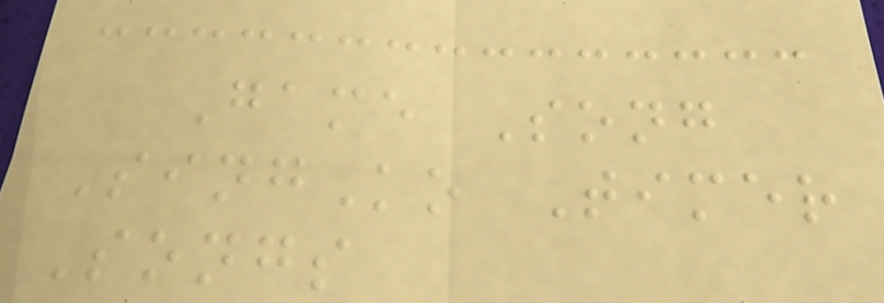Game Song
SingKo Timer
Songs
